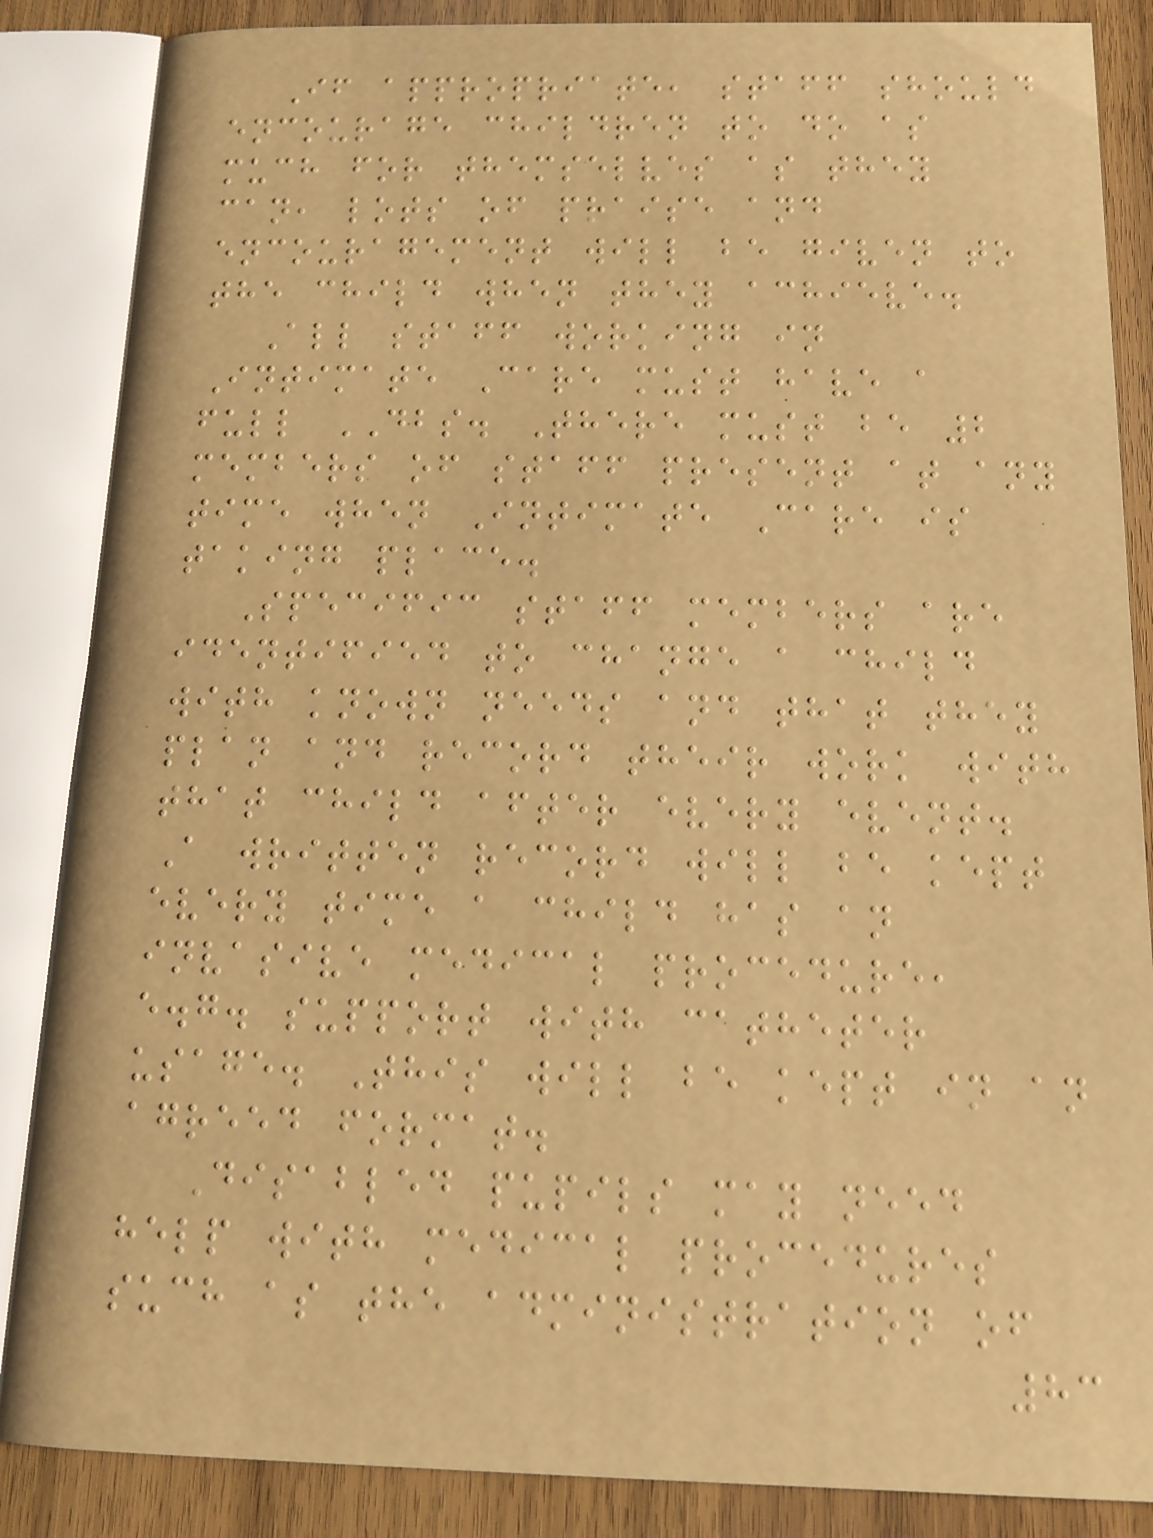If appropriate, staff should
encourage children to do as
much for themselves as they
can, lots of praise and
encouragement will be given to
the child when they achieve.
All staff working in
Intimate Care must have a
full DBS. There must be 2
members of staff present at any
time when Intimate Care is
taking place.
Specific staff members are
identified to change a child
with known needs and that they
plan and record their work with
that child after every event.
A written record will be kept
every time a child has an
invasive medical procedure,
e.g. support with catheter
usage. This will be kept in an
agreed format.
Disabled pupils may need
help with medical procedures
such as the administration of
83
